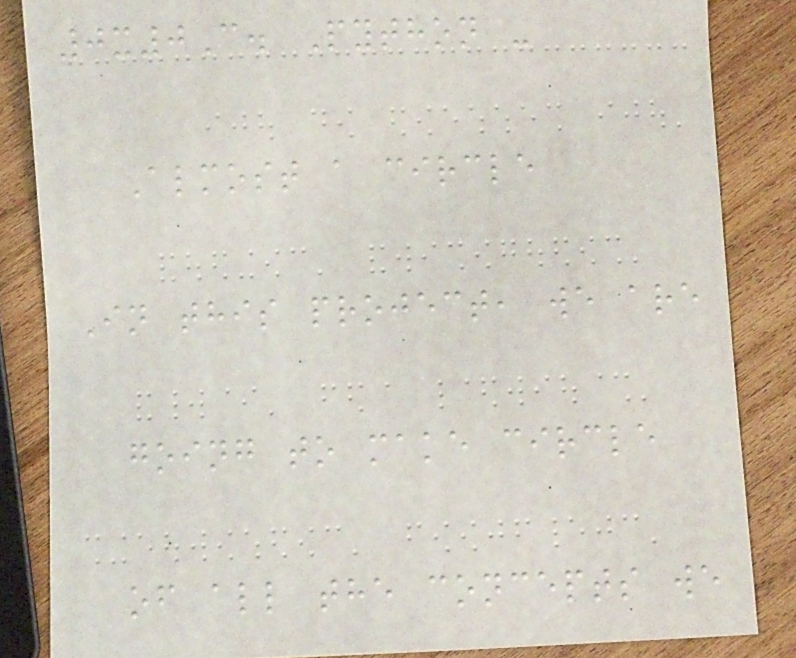0x0C. Python -
Almost a circle
In this project, we are
going to make circle
of all the concepts we
